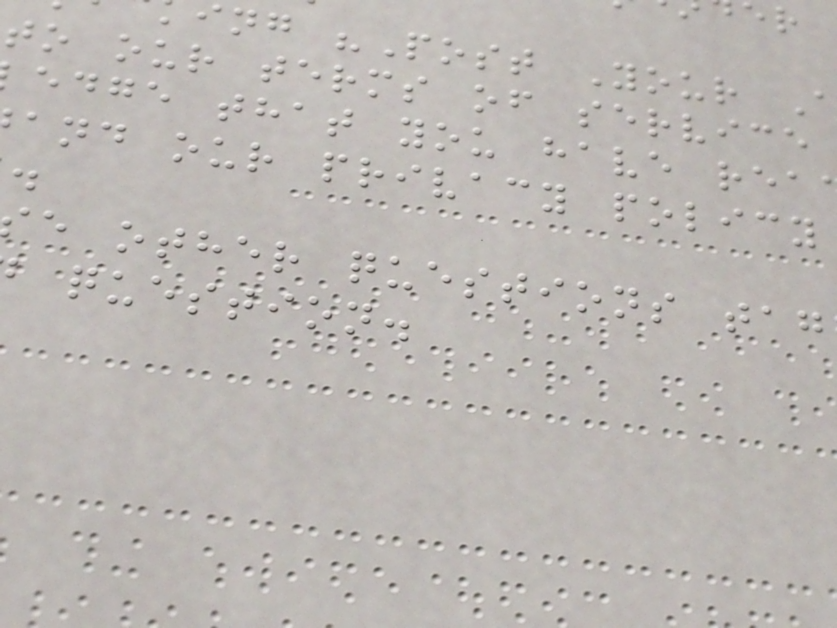ing "Post Your
to our terms of service
edge that you have rea
and our privacy policy
e other questions tag
question.
